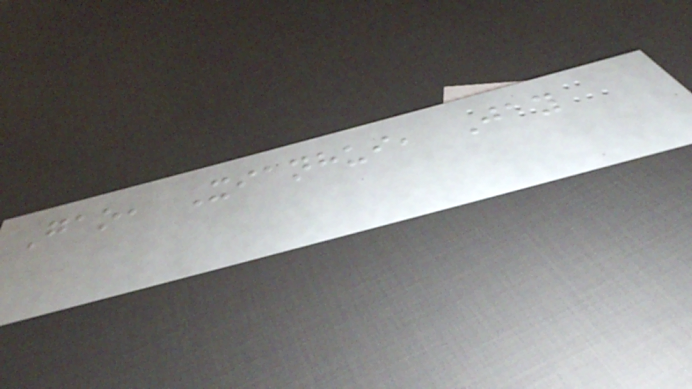Gao, Xianhui, Jay
